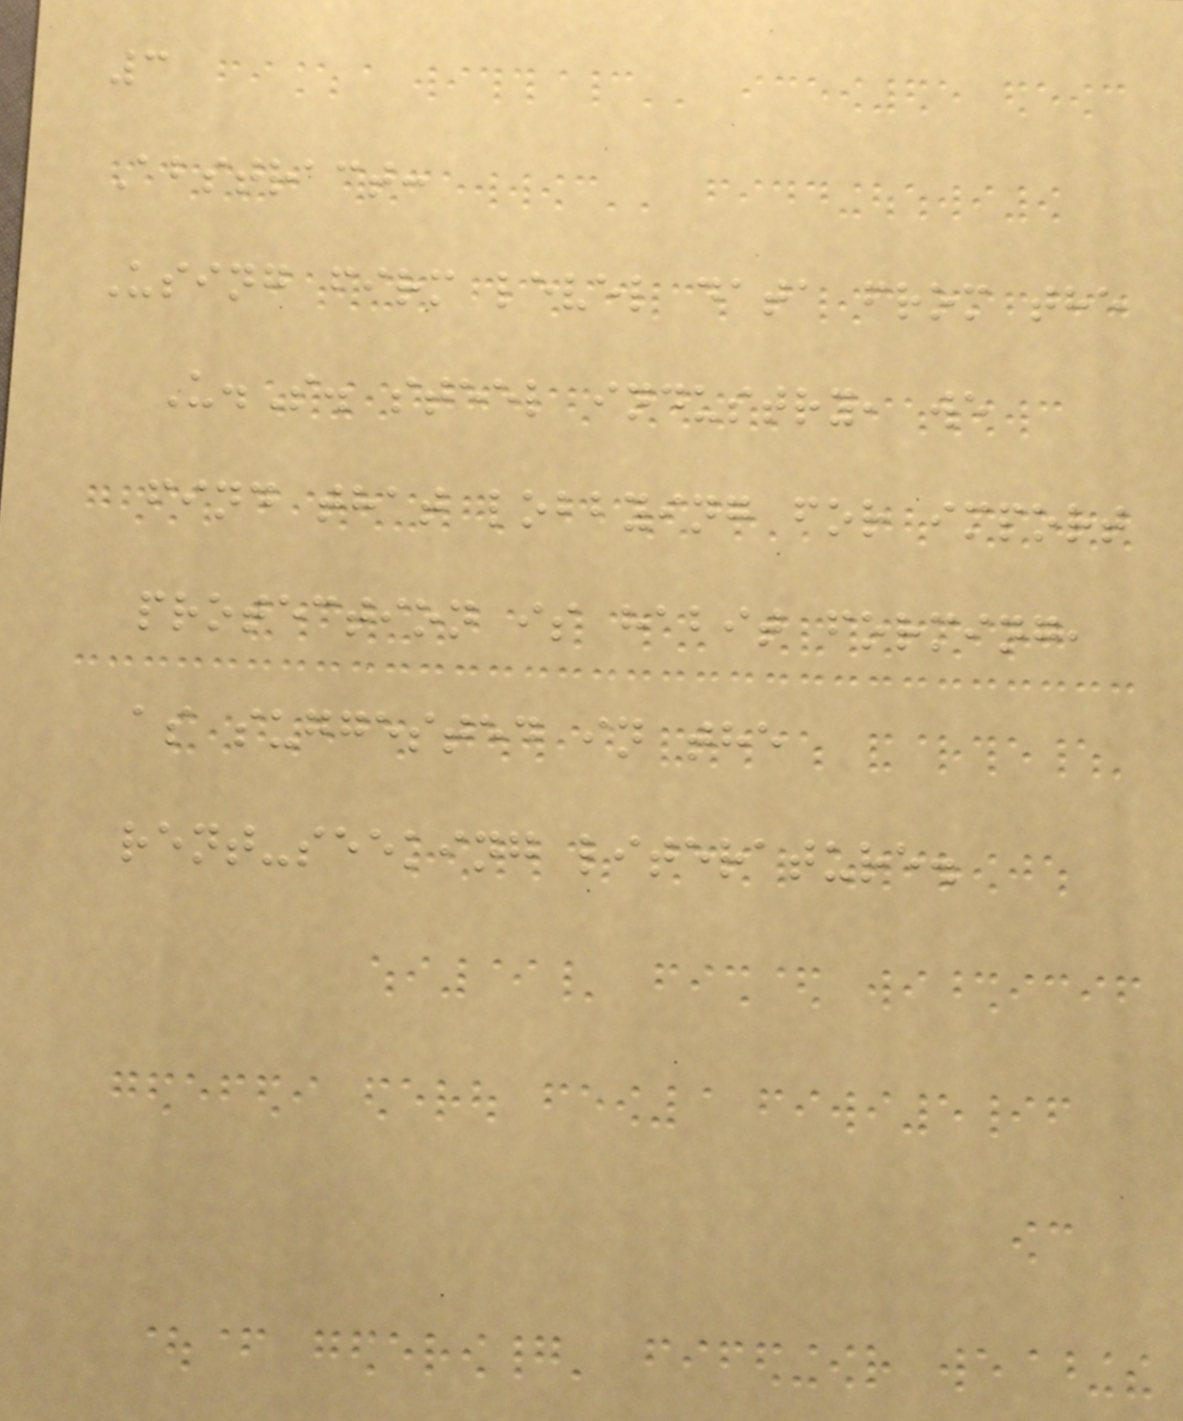3
Abstract:
Using firm level data from the
U.S. steel industry, we
find that lobbying for import
protection is habit forming,
as suggested in the
rent-seeking literature.
